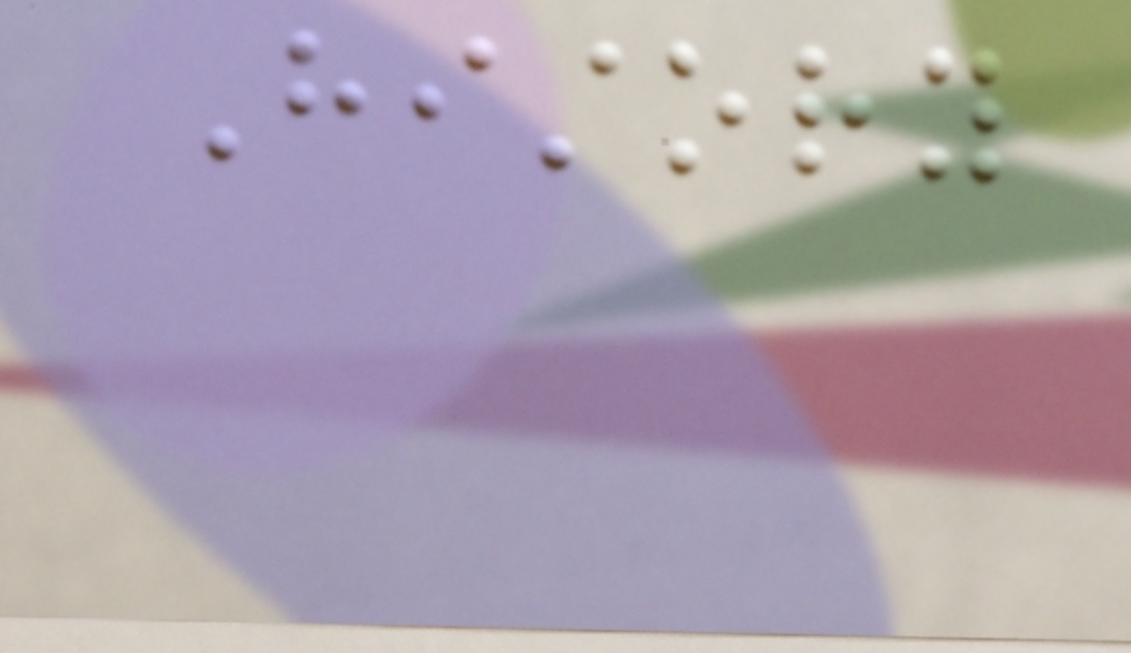History
